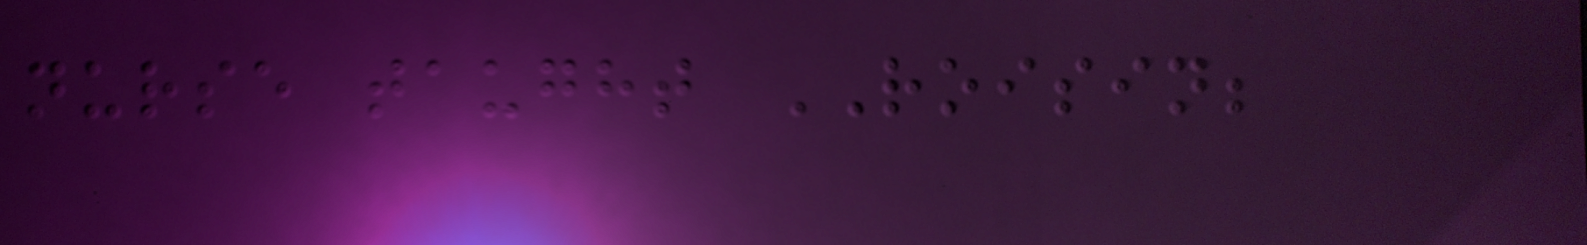nurse taught ROISIN;
